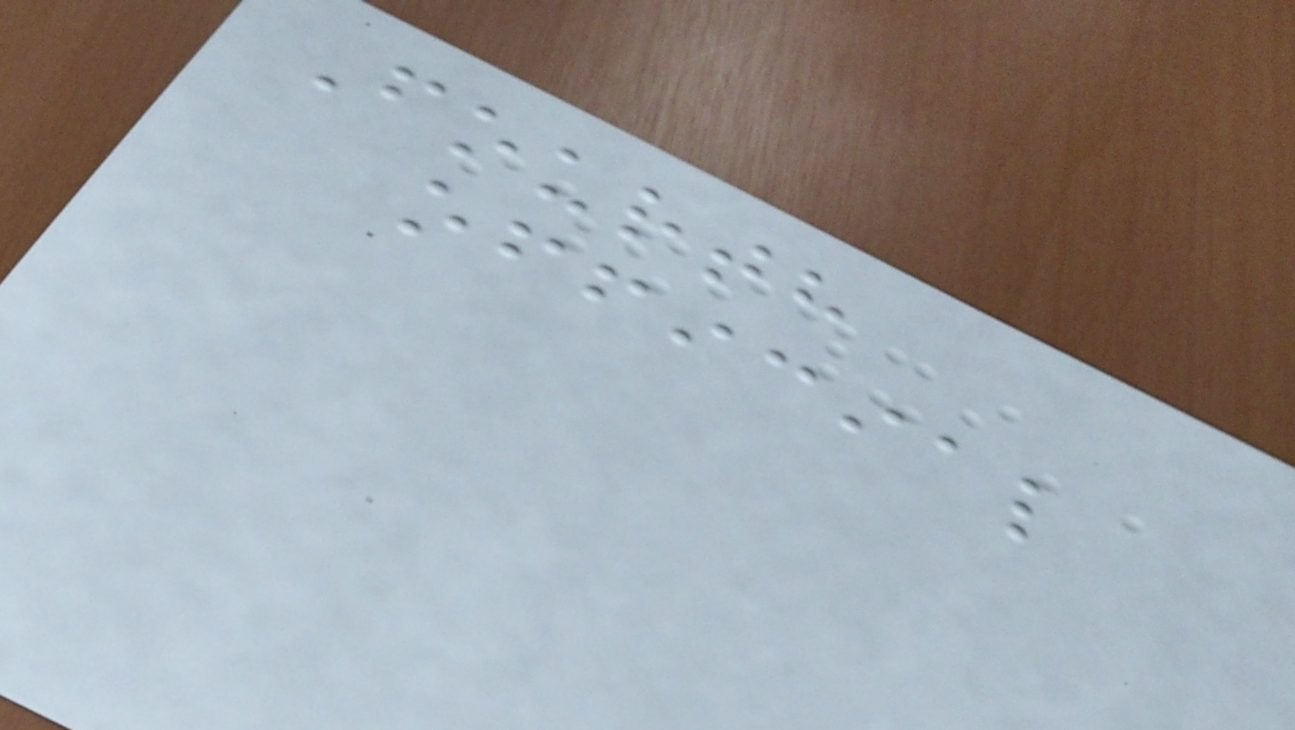Fourth
official
